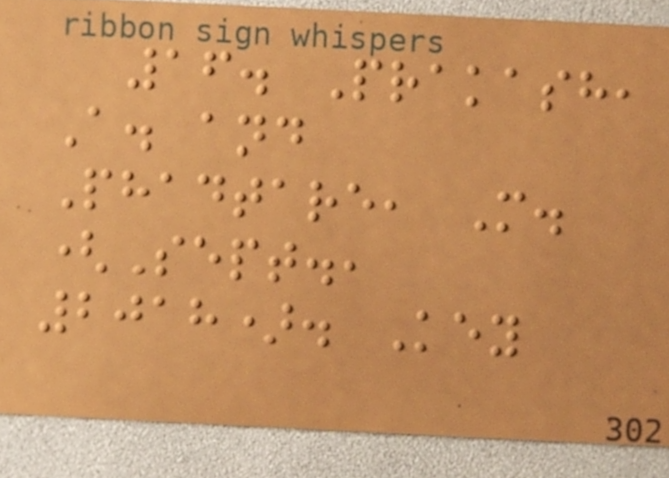16. Prakash,
A. and
Phadtare, M.
(Sept.,
2018). Key
